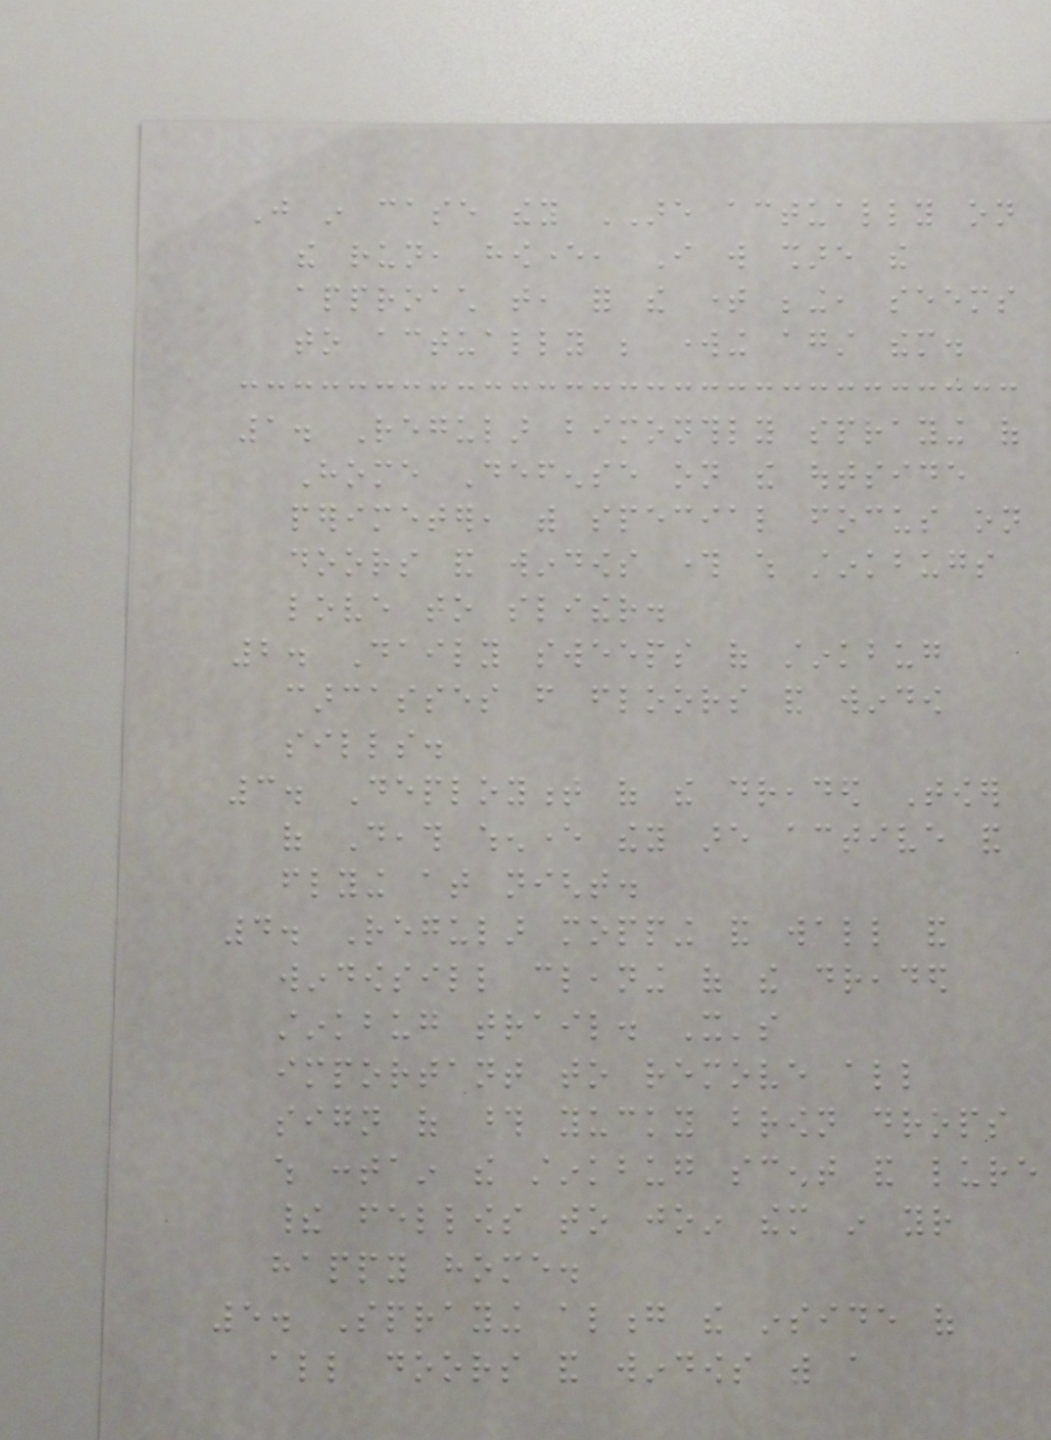Just in case they ARE actually on
the run, however, I will share the
approach that, for the time being, seems
to actually be working against them.
1. Regular bimonthly spraying of
Home Defense on the outside
perimeter, with special focus on
doors and windows through which stinkbugs
love to slither.
2. Daily sweeps of stinkbug
carcasses from floors and window
sills.
3. Deployment of the dreaded Tower
of Death whenever they are active and
flying at night.
4. Regular mopping and wall and
windowsill cleaning of the dreaded
stinkbug trail. It's
important to remove all
sign of those yucky brown drops
which contain the stinkbug scent and lure
their fellows to join them in your
happy home.
5. Spraying along the inside of
all doors and windows with a
